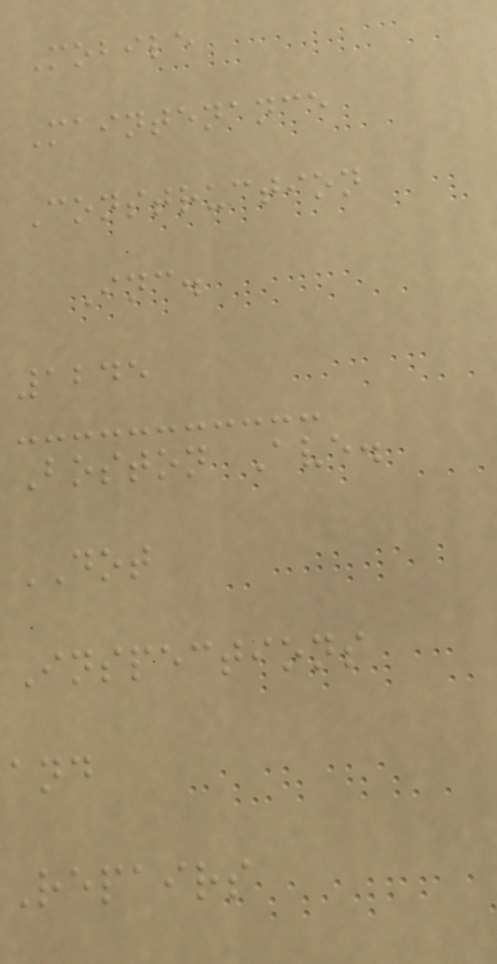Mobile
Maintenance
Construction
Inc.
1245
Boston Ave.
DOT
Inspections
and
Repairs
